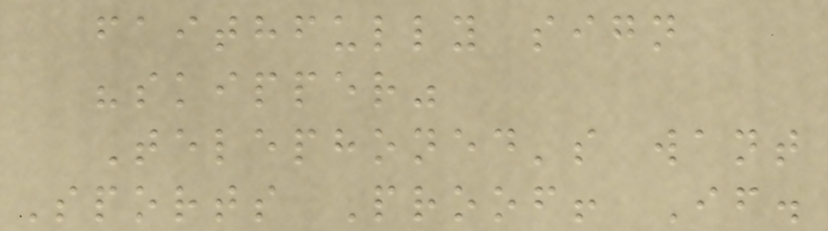faithfully sign
"skipper"
Telephoned's want
Sports Proof! If.
